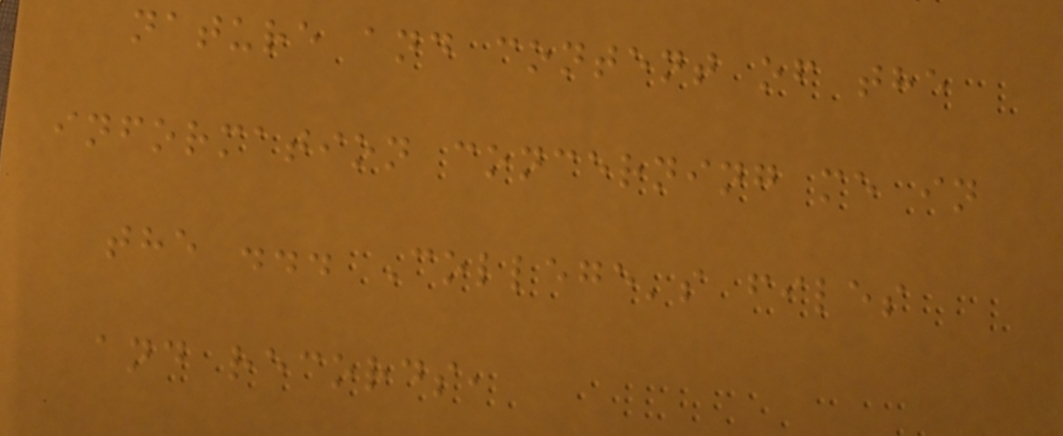nature and content of the
information concerning me in
the ... College's files
and records,
